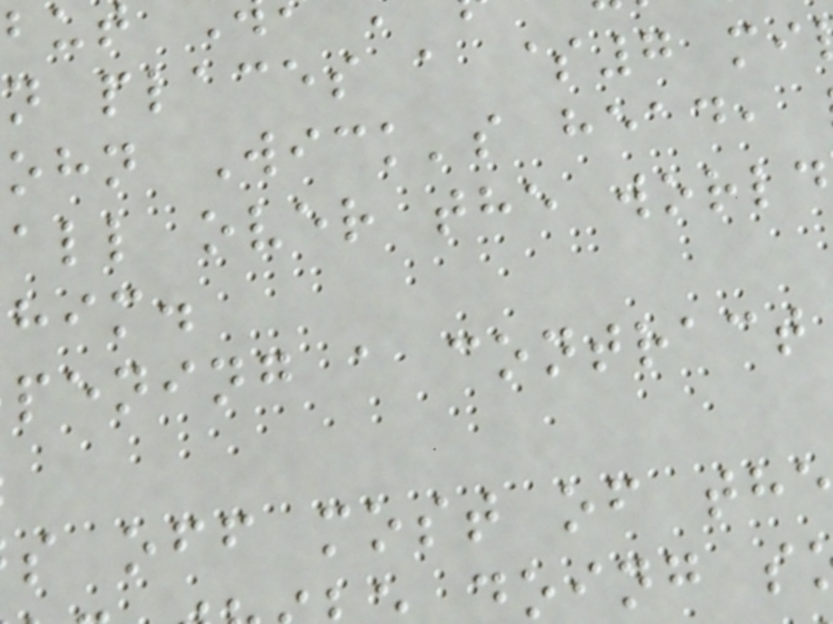n places a $7 mi
ohn Wick's head,
all over the world
him.
pening a contract
s off most of th
